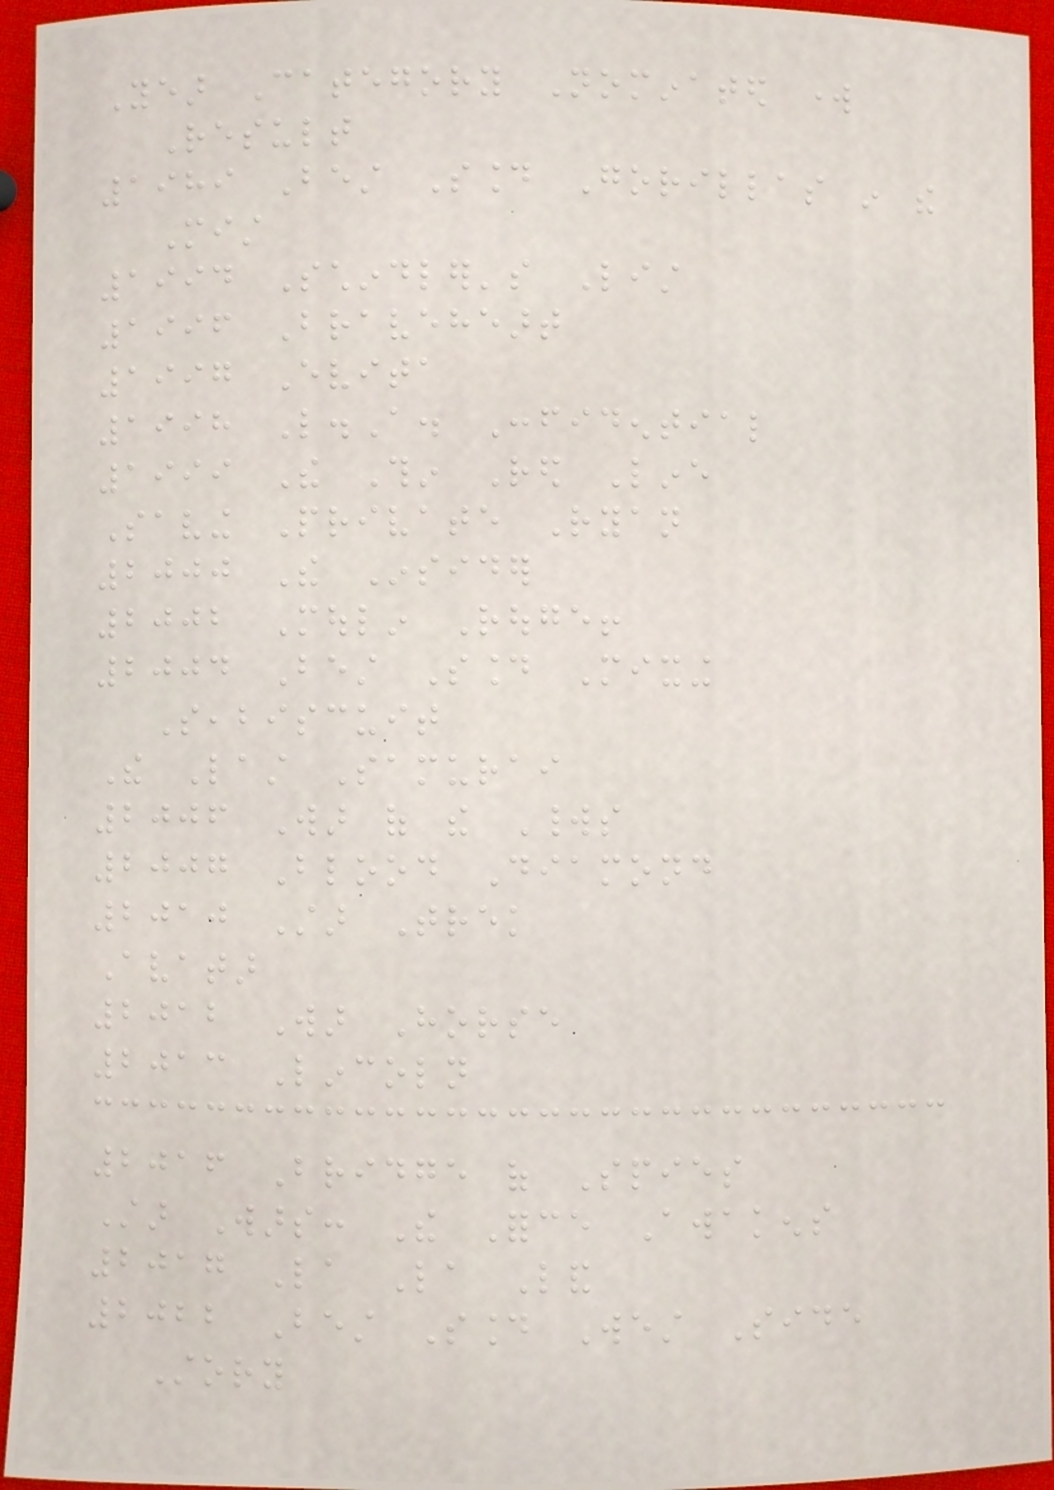Year Category Nominated work
Result
1989 Best Sound Gorillas in the
Mist
1994 Schindler's List
1996 Braveheart
1997 Evita
1998 L.A. Confidential
1999 The Thin Red Line
Saving Private Ryan
2000 The Insider
2002 Moulin Rouge!
2004 Best Sound Mixing
Seabiscuit
The Last Samurai
2006 War of the Worlds
2007 Blood Diamond
2010 Star Trek
Avatar
2012 War Horse
2013 Lincoln
2016 Bridge of Spies
Star Wars: The Force Awakens
2017 La La Land
2022 Best Sound West Side
Story
